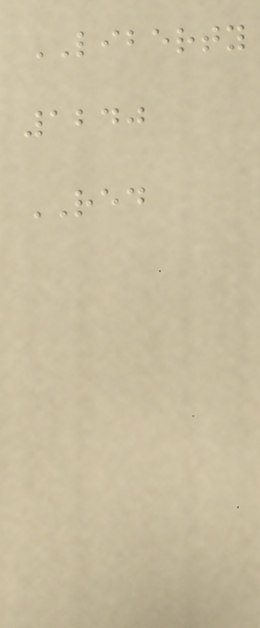LIBERTY
1240
RED
